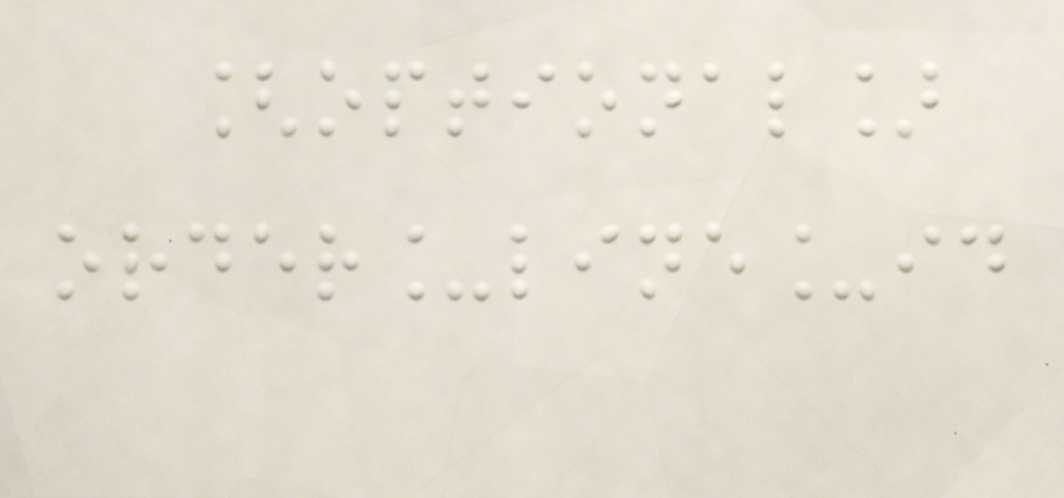[optional]
order_line_id
